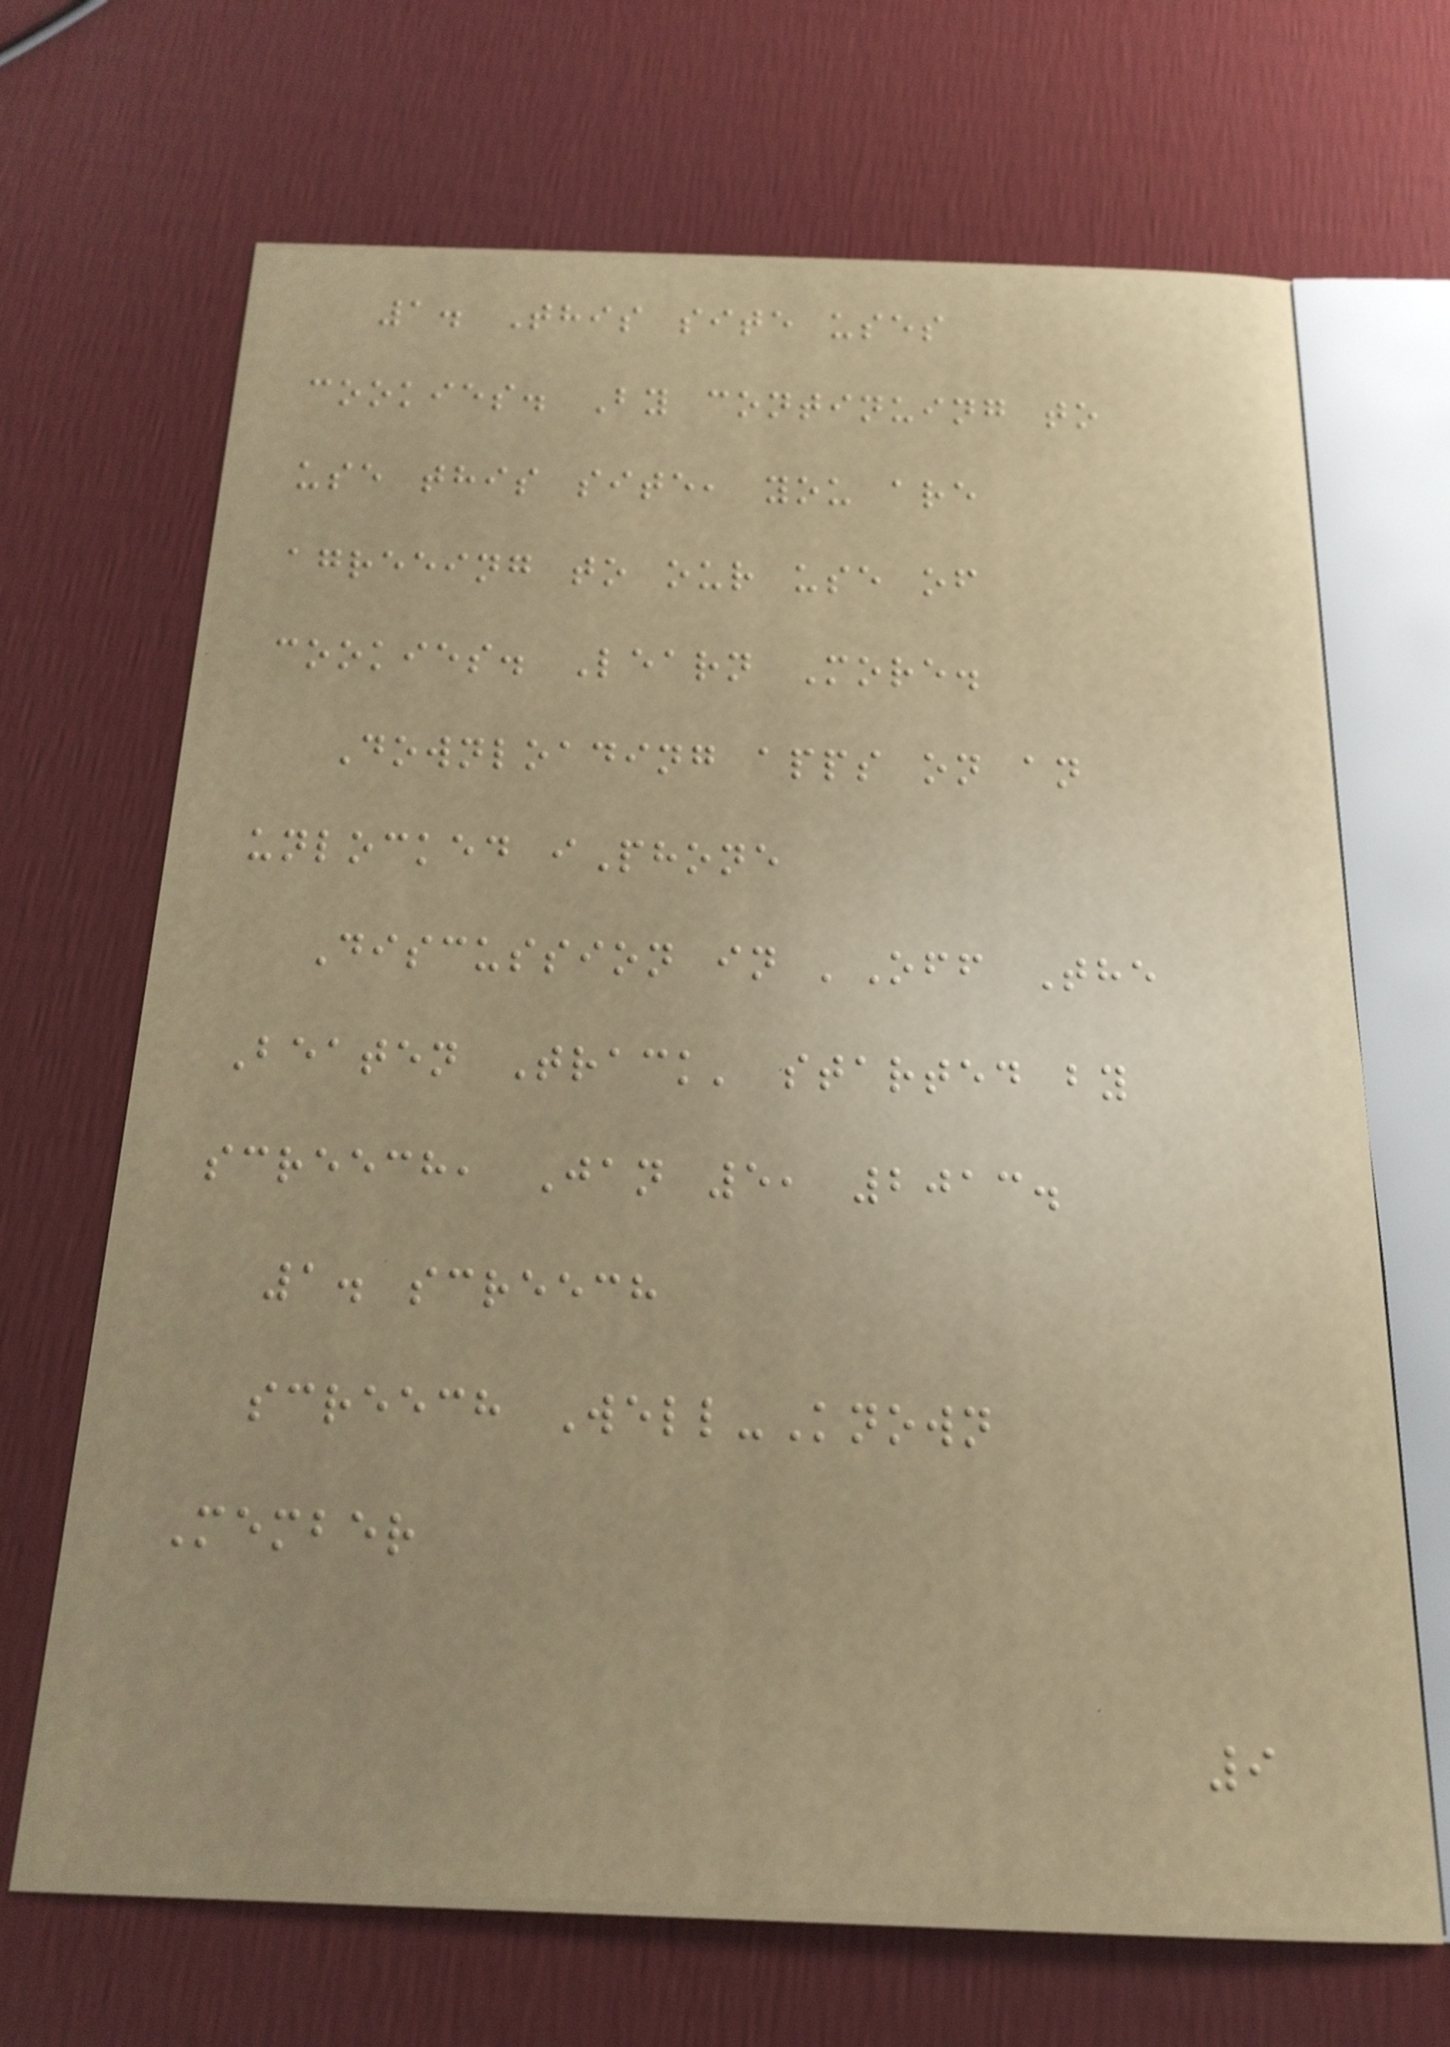1. This site uses
cookies. By continuing to
use this site, you are
agreeing to our use of
cookies. Learn More.
Downloading apps on an
unlocked iPhone
Discussion in 'Off The
Beaten Track' started by
screech, Jan 5, 2013.
1. screech
screech Well-Known
Member
9
